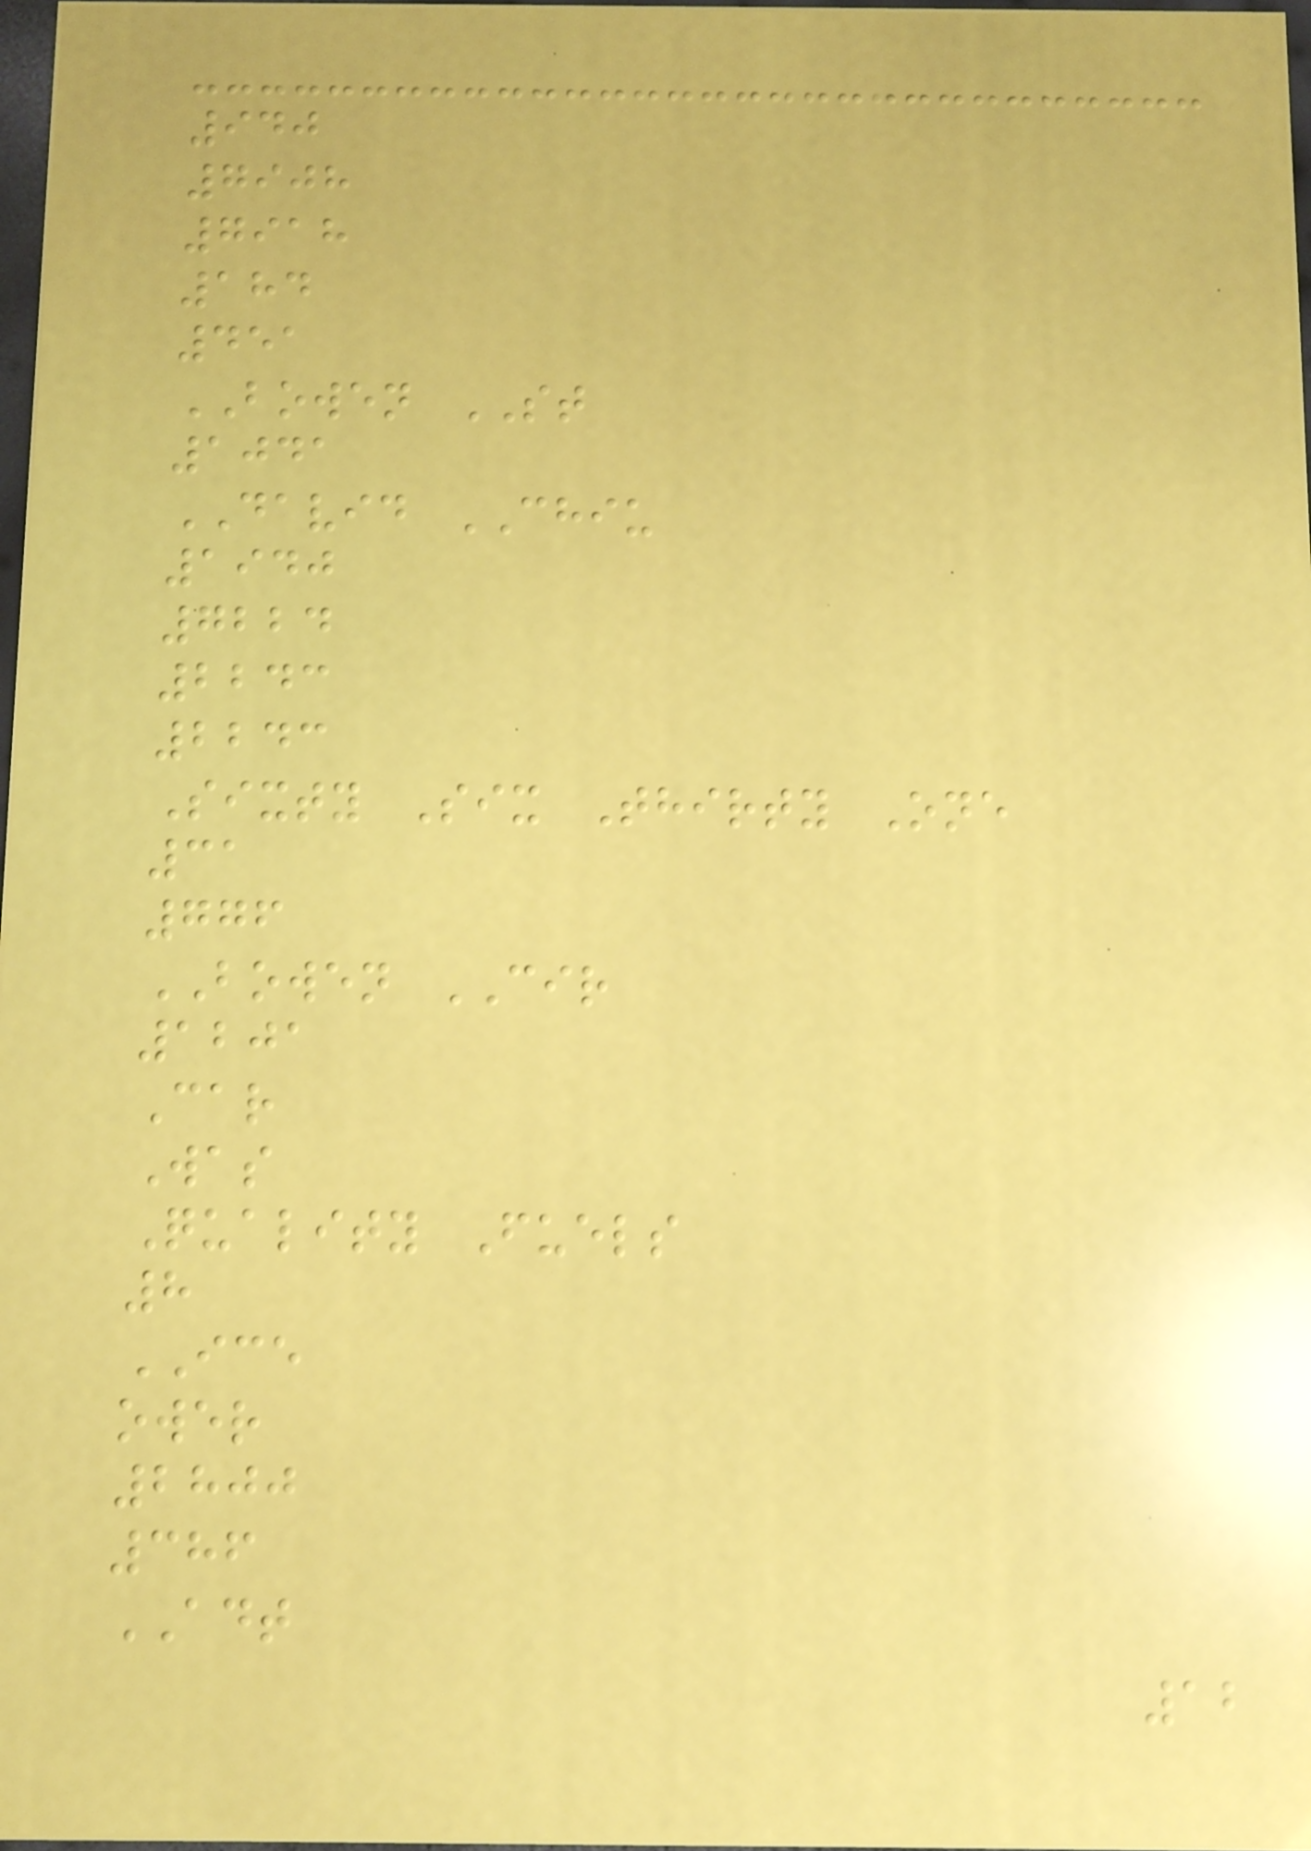940
7908
7918
184
451
BOWEN ST
1041
DAVID CHIU
1940
7224
2243
2243
Sixty Six Thirty One
31
776
BOWEN CIR
1201
Car
Was
Quality Fuels
8
ICE
ower
2800
386
ADT
12
